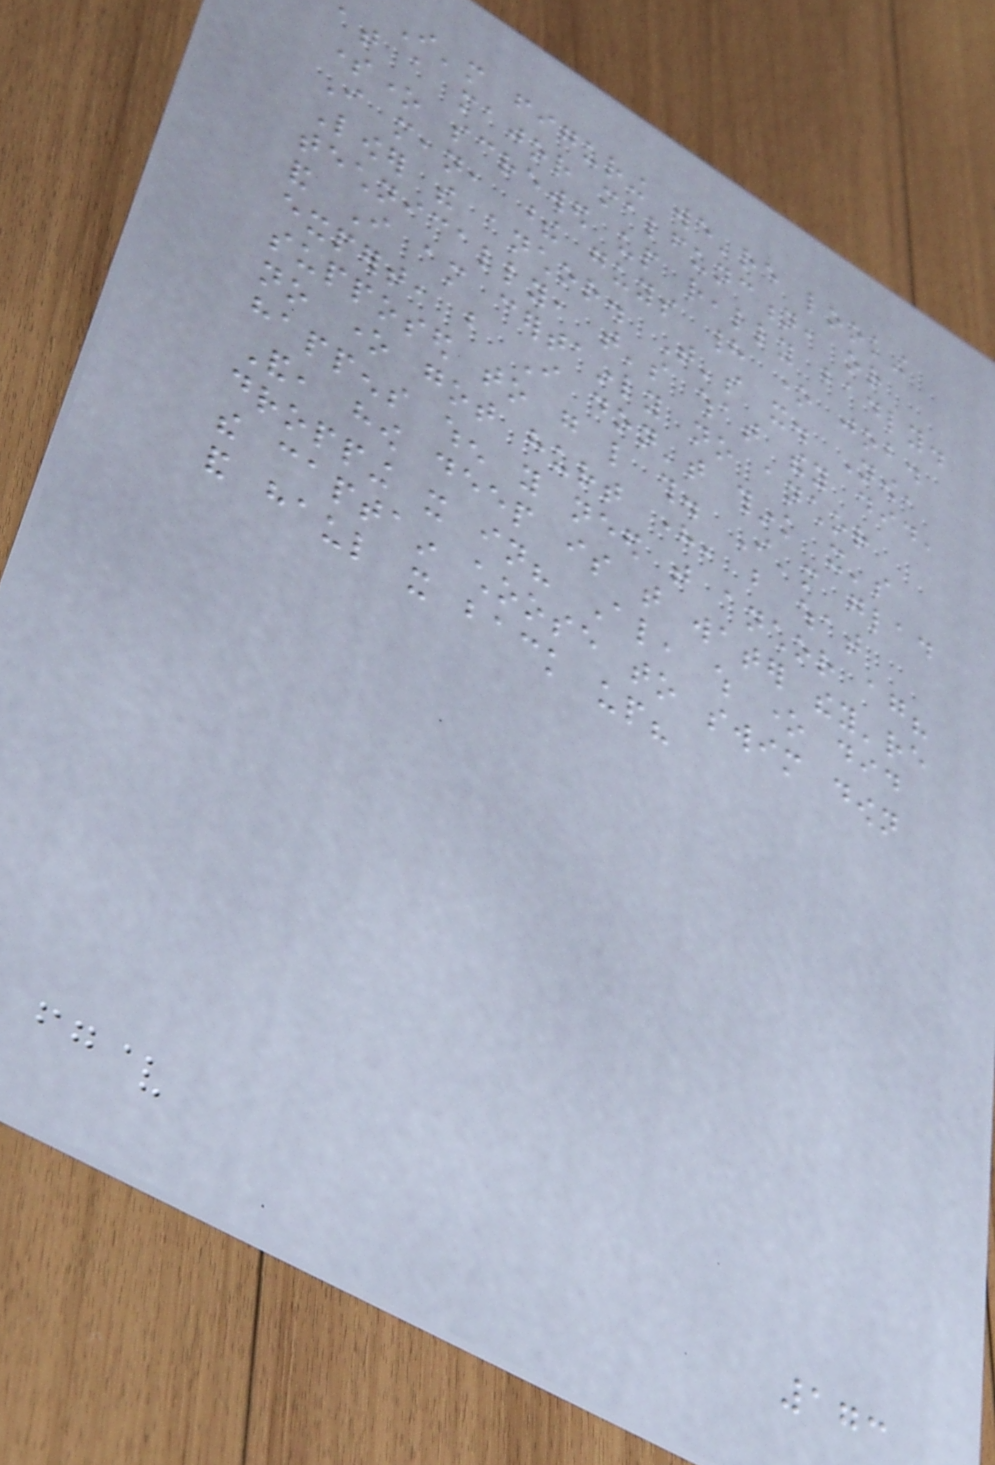I'm figuring we're looking
at a major malfunction, or
someone screwed up really badly.
I mean, these guys had one job.
Lower the anchor. That's it. Now,
technically, that's what they did,
and I am certainly no anchor
expert, but I don't think it's
supposed to go like this. I'm glad
no one got hurt here, but what
happens when you need that anchor again?
And, how deep is that water they're
dropping it in? Also, which one did
the captain choose to swim down
and haul it back up?
173
